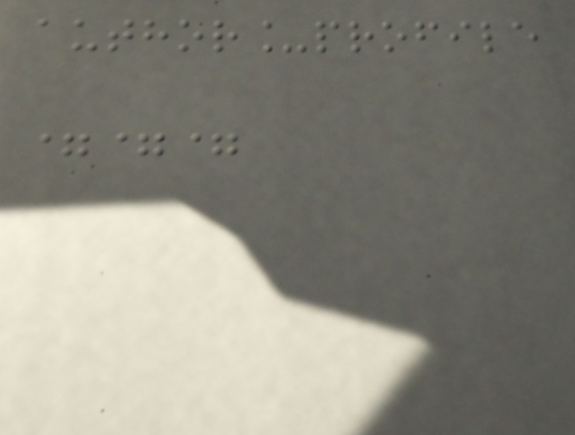author_profile
===
